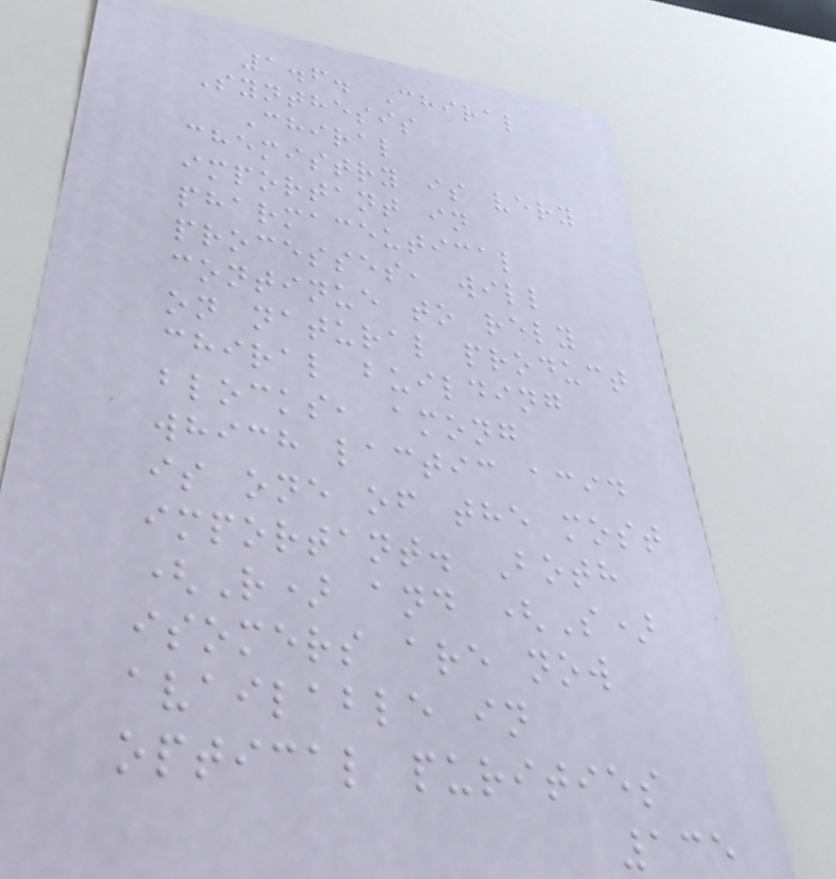1.6. Chiral
Synthesis
Chiral
chemistry is very
important in
pharmaceutical
processes, will
continue to rely
on natural product
chiral building
blocks, among
which lactic acid
is one of the most
important. Both
(R) and (S)
isomers are now
available in
optical purities
135
